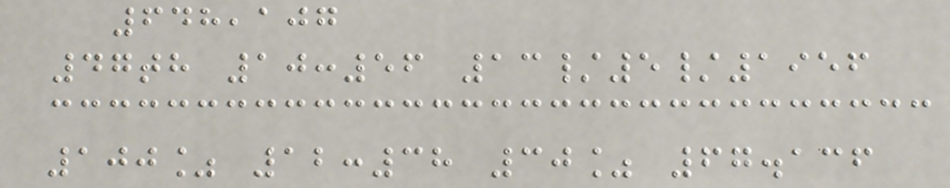648,107
47th 10:56 13/5/1956
100% 12:38 30% 67.136
